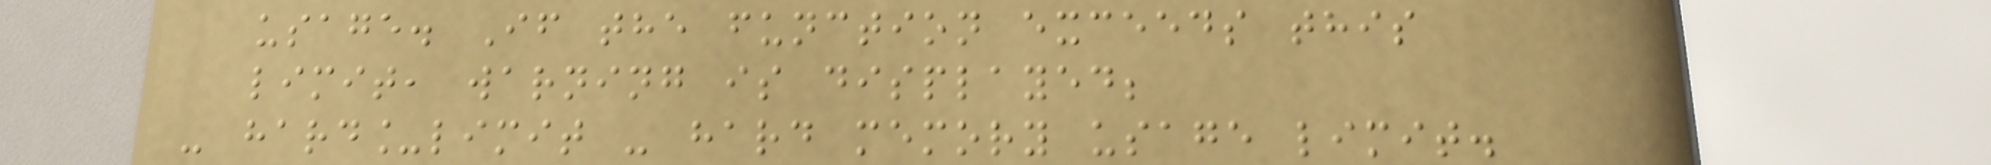usage. If the function exceeds this
limit, warning is displayed;
- hard_limit - hard memory usage limit.
